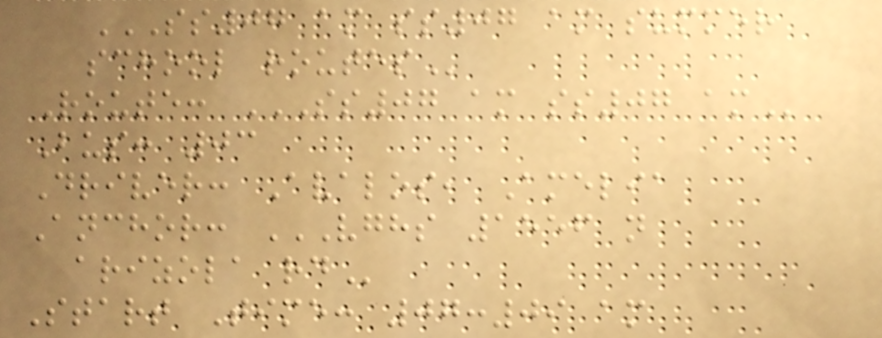SS07 AM SS07 AM SUMMER
SCHOOL ROUTES
Route: SS07 AM SS07 AM
Bus: 03
Driver: Avalos, Amelia
Anchor: VGHS 1556 N
ARIZOLA RD
Start Time: 07:09 am
